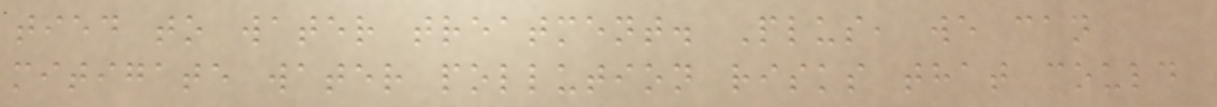tied to water treatment. Plus, we can
mitigate water pollution risks that could
